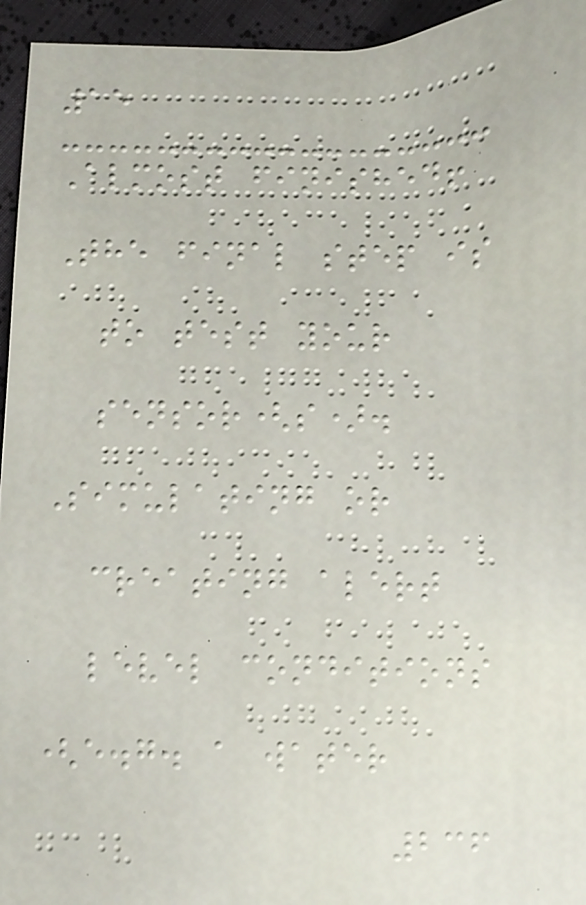15
Almost finished!
The final step is
to test your
sensor(s).
Simulating or
creating alert
level conditions
(e.g. a water
236
